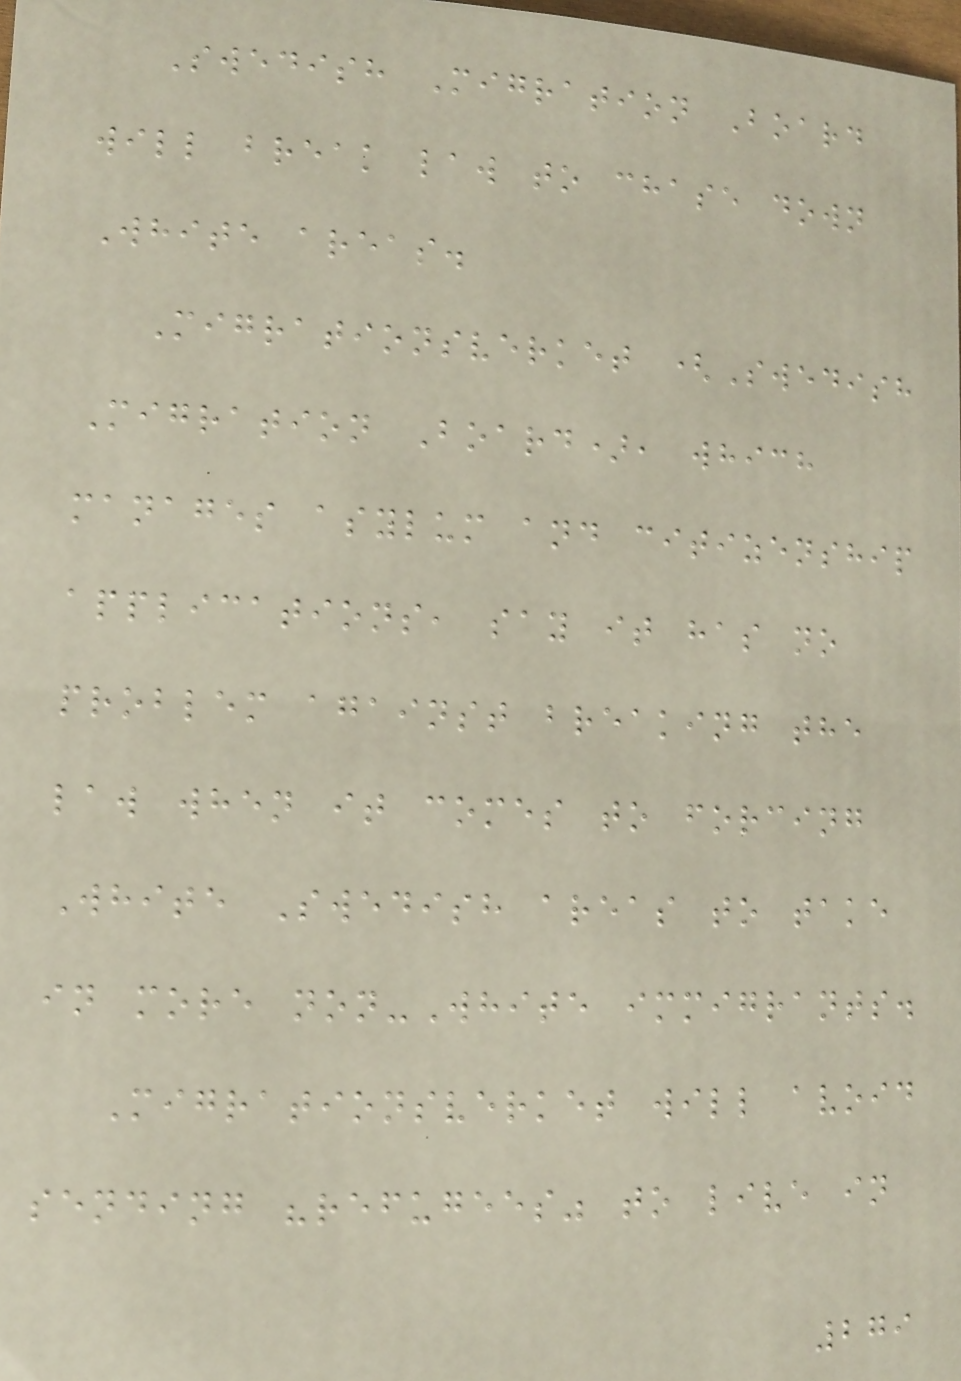Swedish Migration Board
will break law to chase down
White areas.
Migrationsverket (Swedish
Migration Board), which
manages asylum and citizenship
applications, say it has no
problem against breaking the
law when it comes to forcing
White Swedish areas to take
in more non-White immigrants.
Migrationsverket will avoid
sending "refugees" to live in
279
